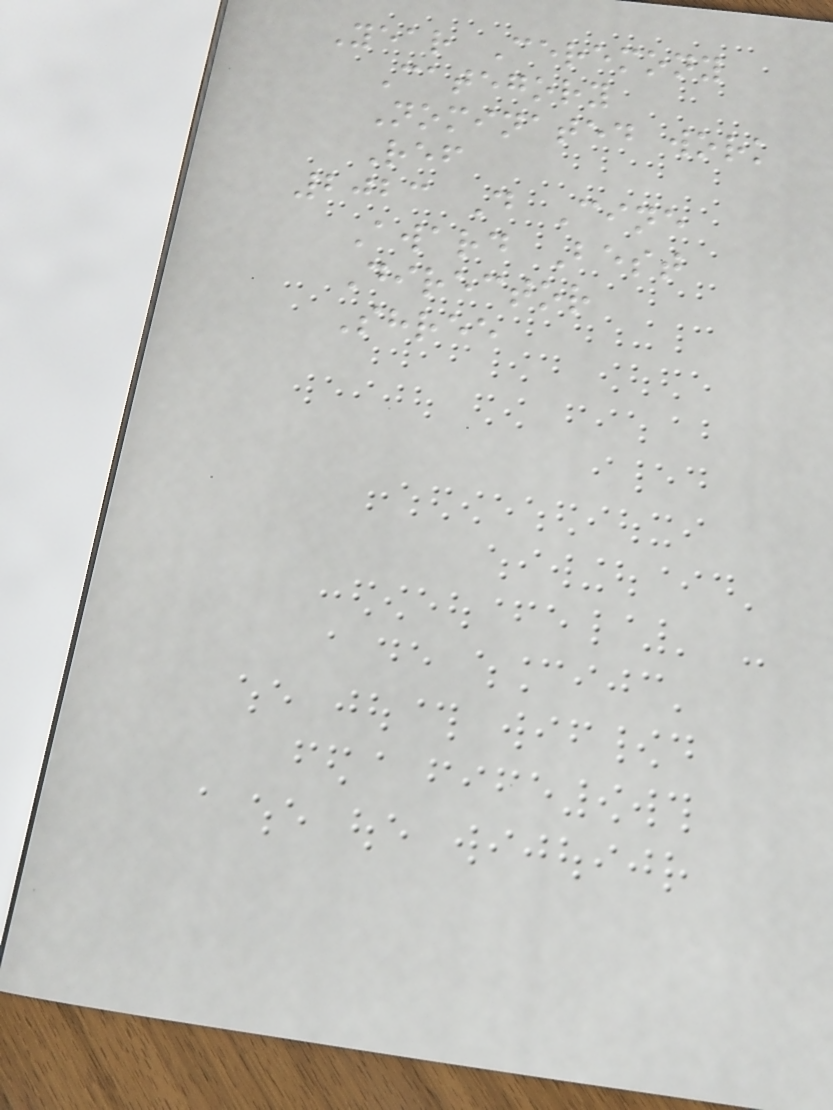Year Ceremony
Category
Nominated work
Ref
2023 D Cine
Award Best
Director
Shree
